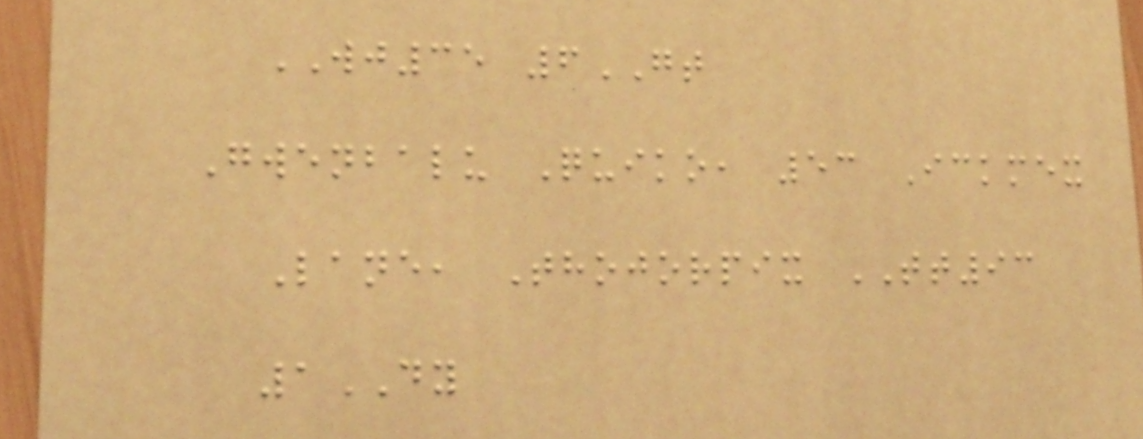WJ35 6GT
Gwenbalu Quiko, 53 Ickmex
Lane, Thojorpix TT93
1DY
